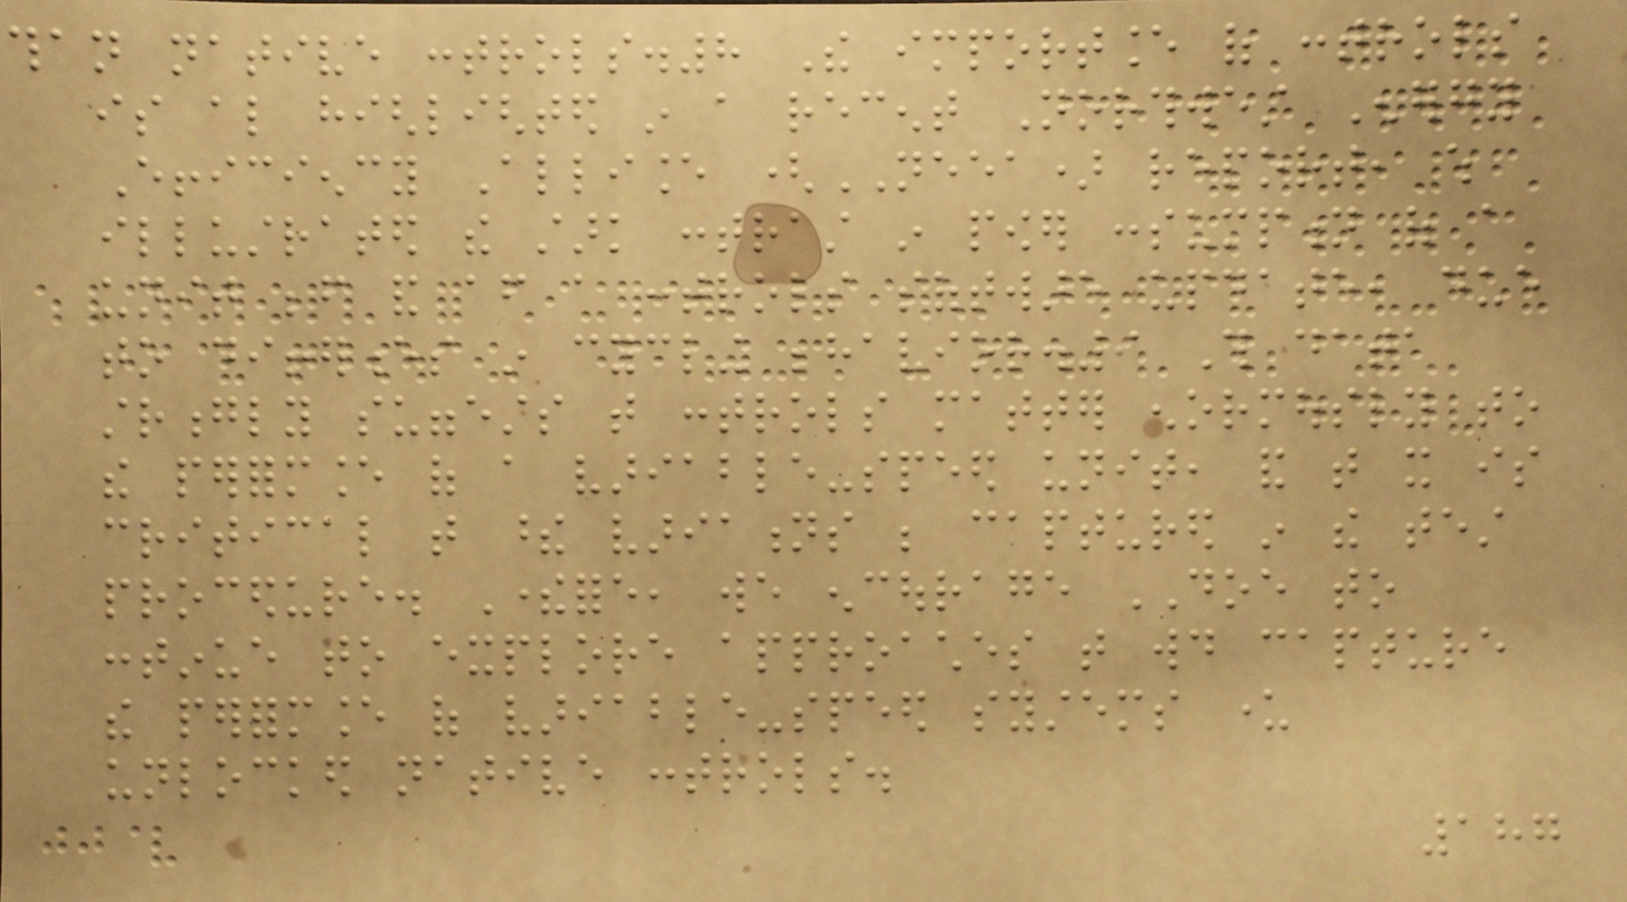than native controls.8 The importance of controls
is also highlighted in a recent Northwest Energy
Efficiency Alliance (NEEA) report, which
illustrated the stark contrast in power consumption of a
unit before and after a controls software update, due
to differences in cycling behavior.9 This data
strongly suggests that controls matter enormously to
the performance of a variable-speed unit, and that it is
critical that these variations be captured in the test
procedure. Therefore, we encourage DOE to
continue to explore approaches that would capture
the performance of variable-speed systems under
unlocked native controls.
187
